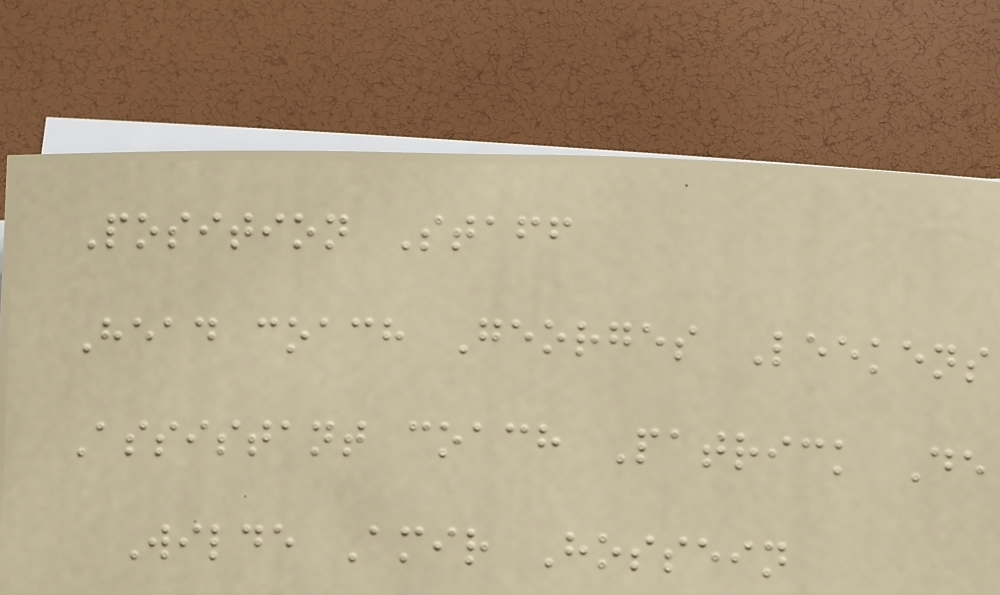Position Staff
Head coach Georges Leekens
Assistant coach Patrick De
Wilde Amir Hossein
